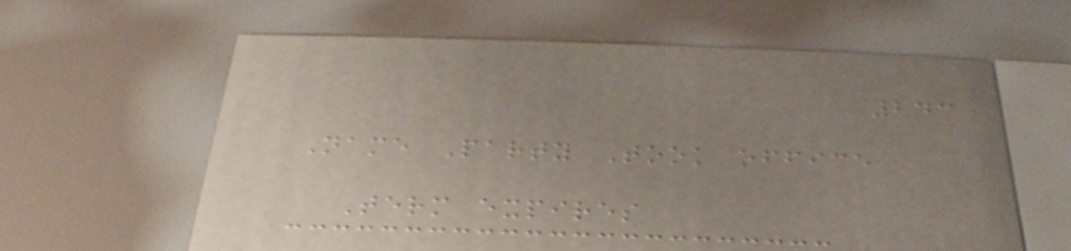243
Name Party Took office
Term expires
